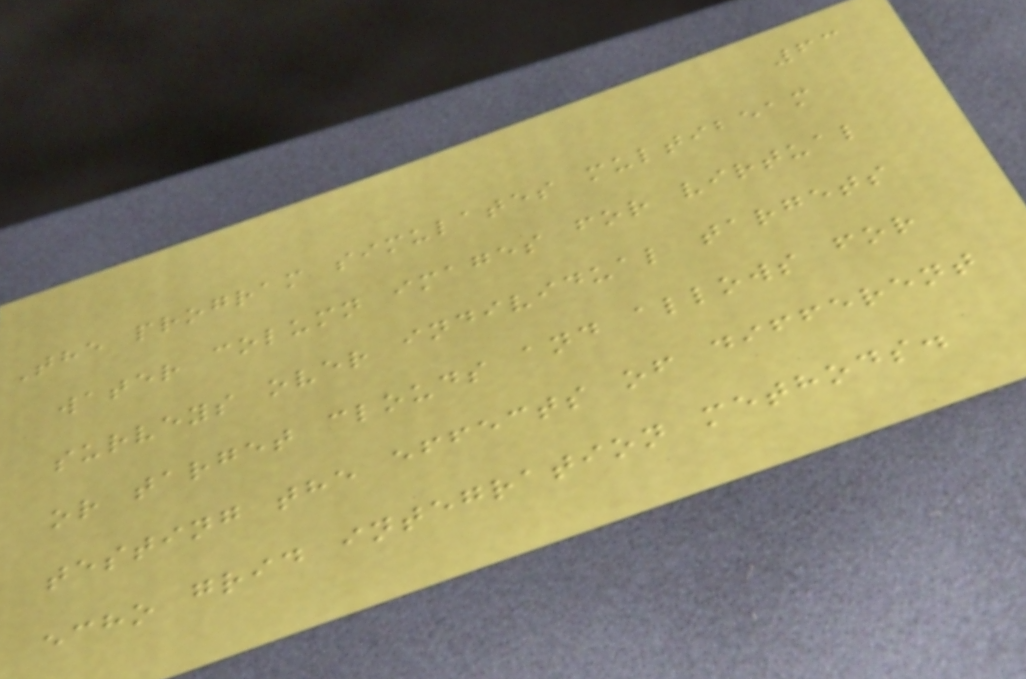63
The program simulates multibeam
water column images for virtual
surveys over individual targets
or target clouds and allows for
testing the effects of different
echo grid integration methods.
